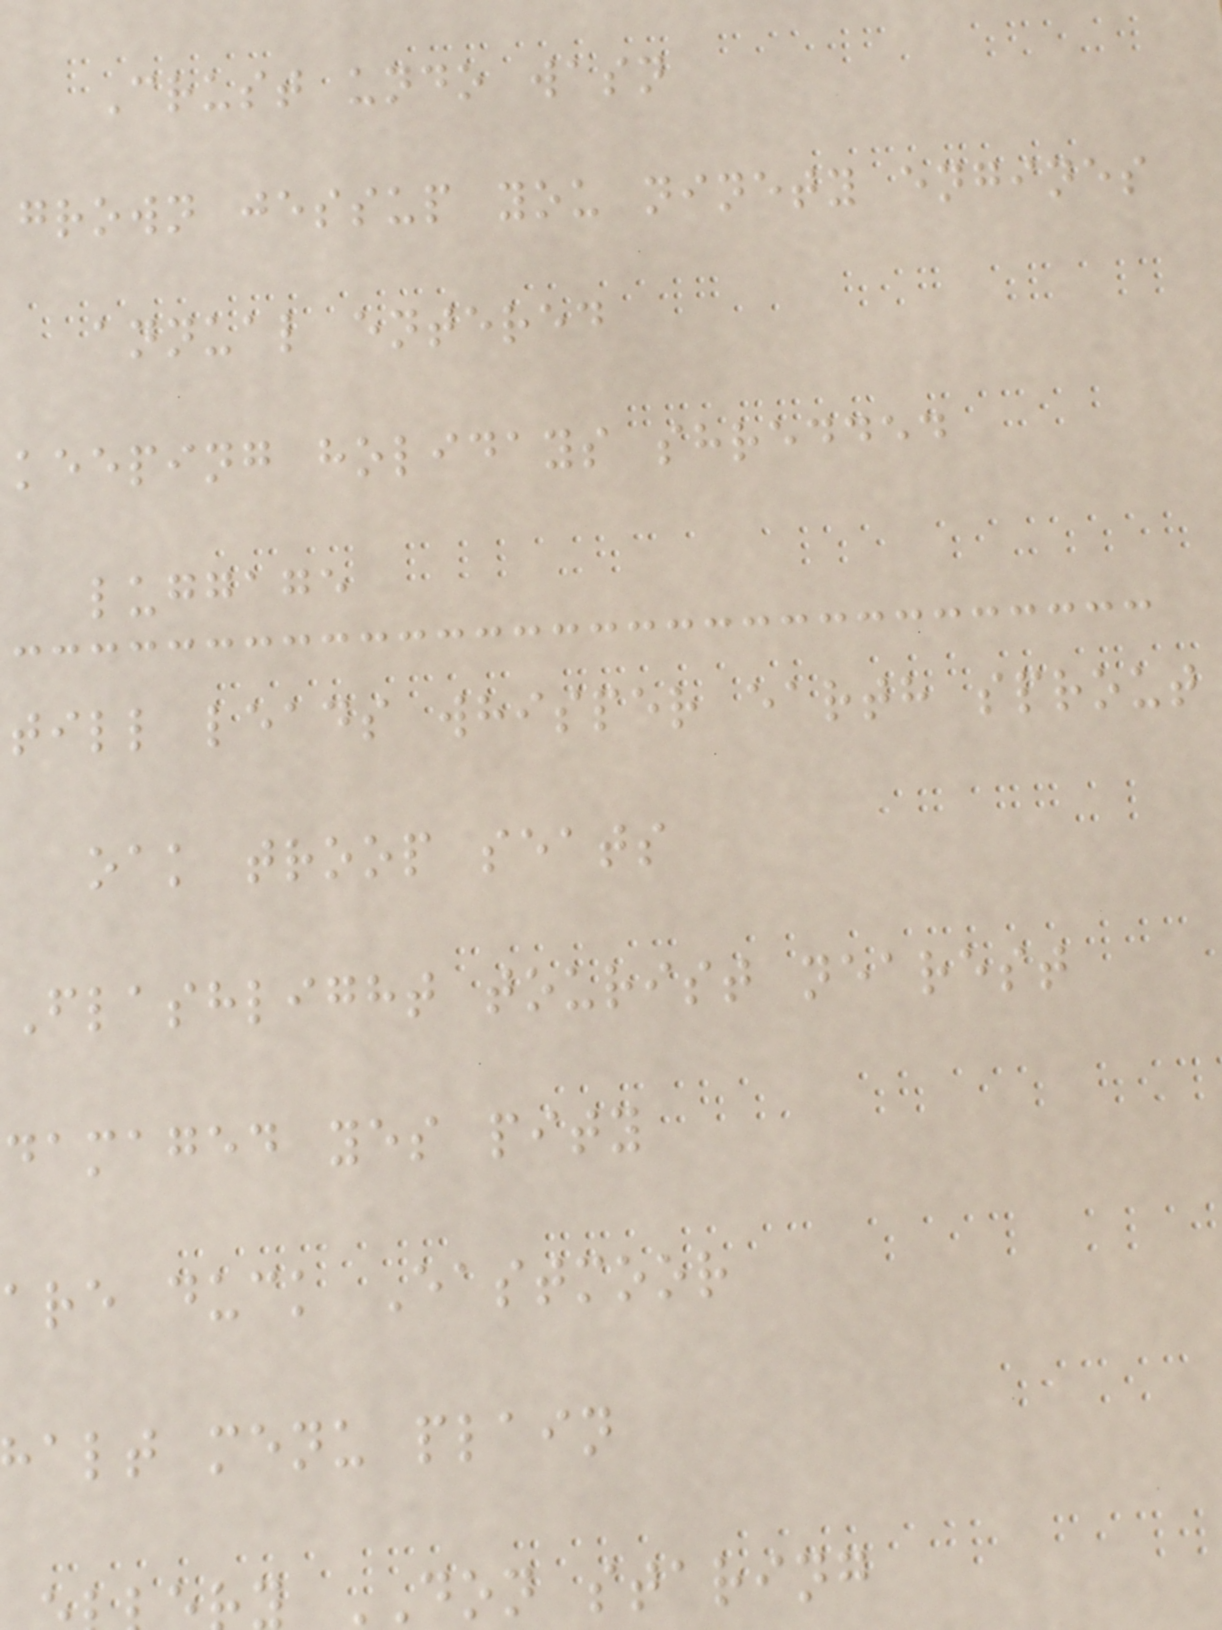Crust undo wasn
grown jessup you ninety engines
annual entered
keeping holidays shredded
luggage
till leads whisper earth sprout
oak troop seats
Flashlight tourist nearest
damaged yes pity
are duck Eastmoor
halt menu plain
DON staring
